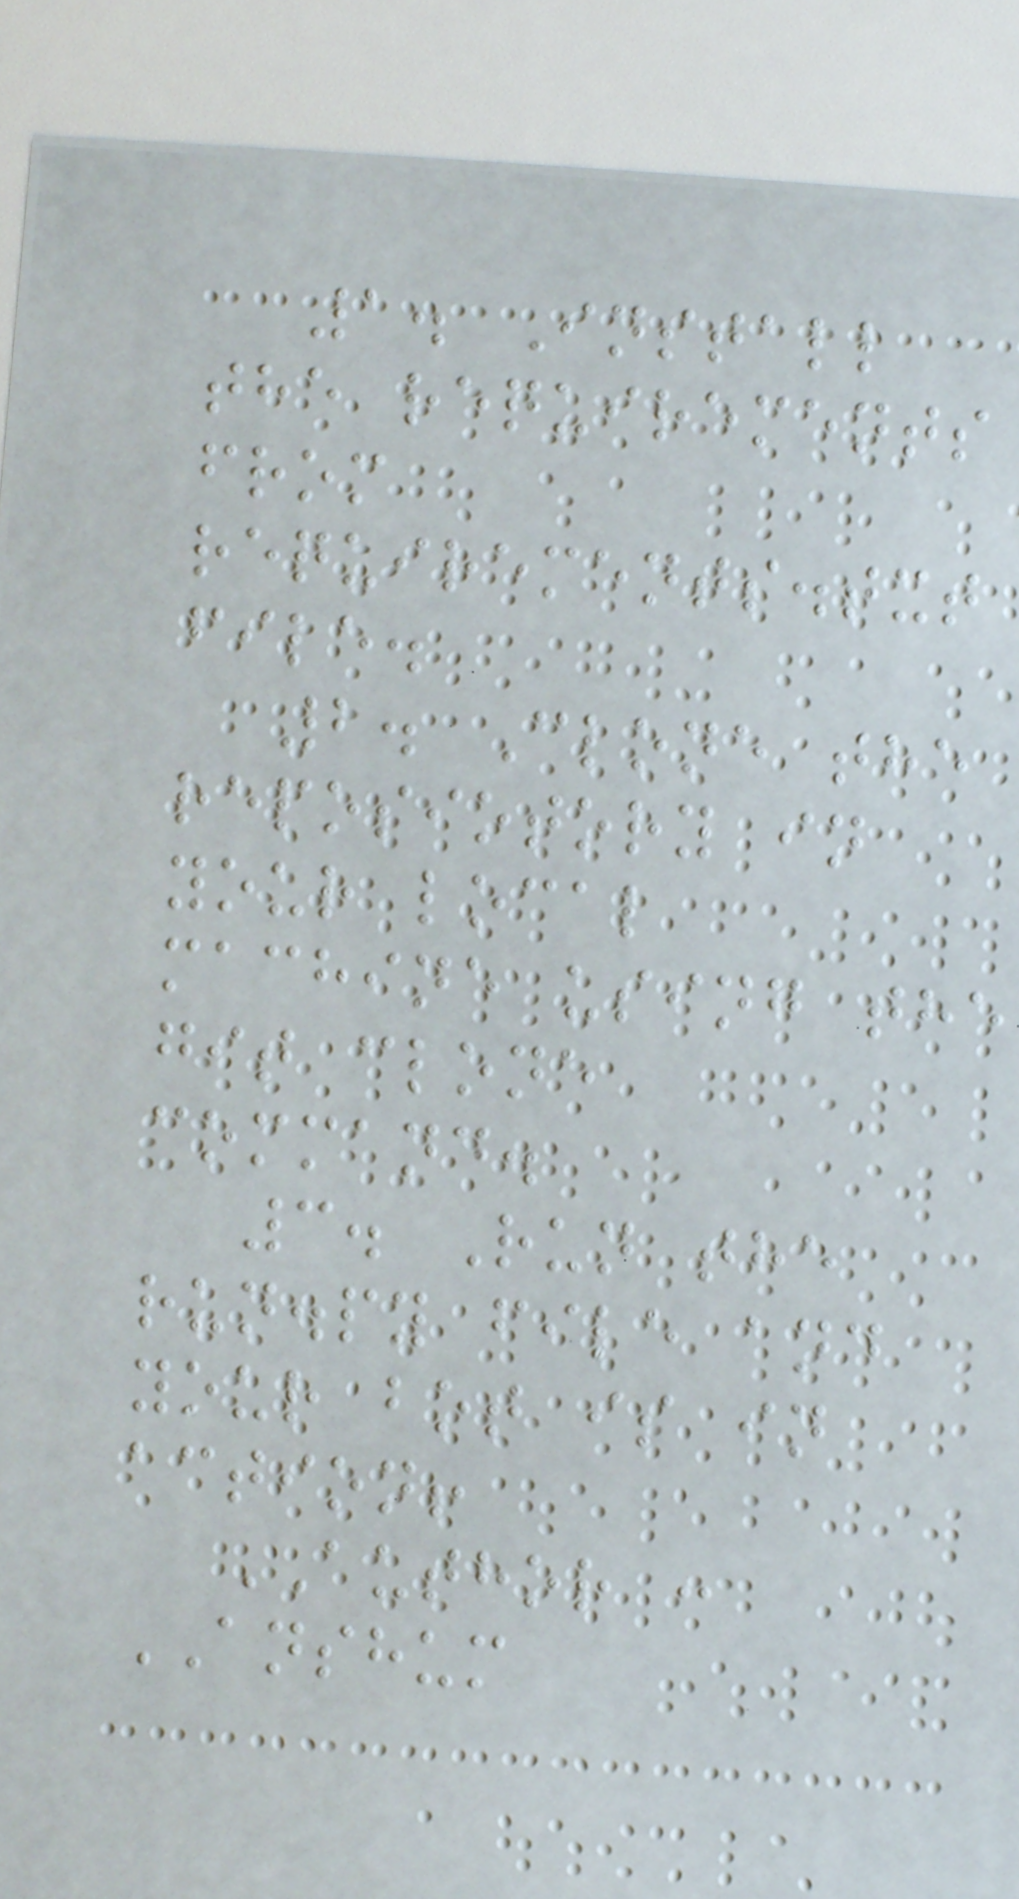1. Install
the requirements
from
requirements.txt
file.
2. Clone the
reposiotory in
your local
machine using the
git clone
command.
3. Run the
run.py file and
your bot is in
action!
AUTHOR :
ANSHUM
